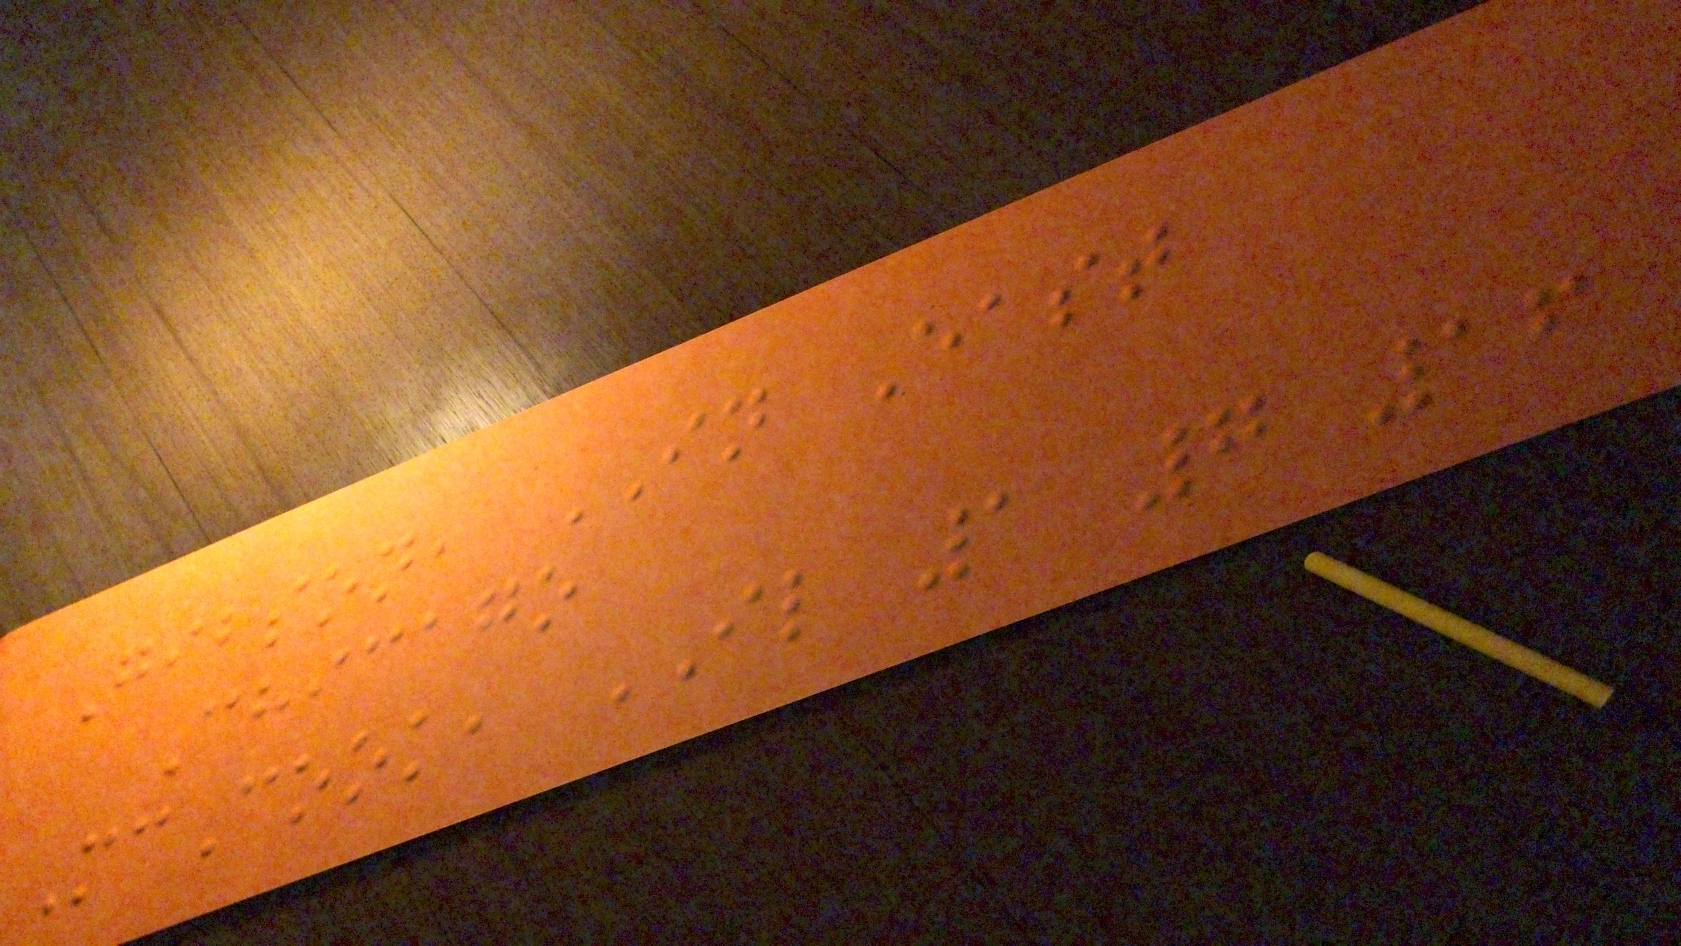Gibson, IN East
Chicago
McCook, IL 1 7 16
